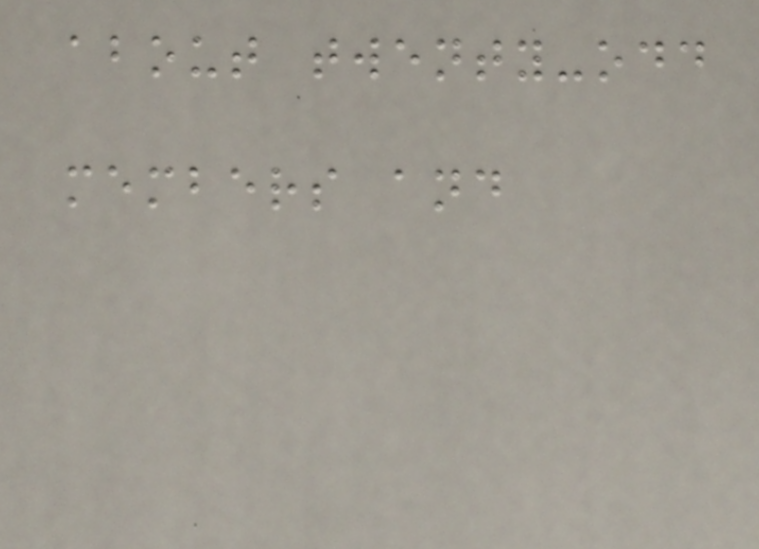about twenty-odd
members and
